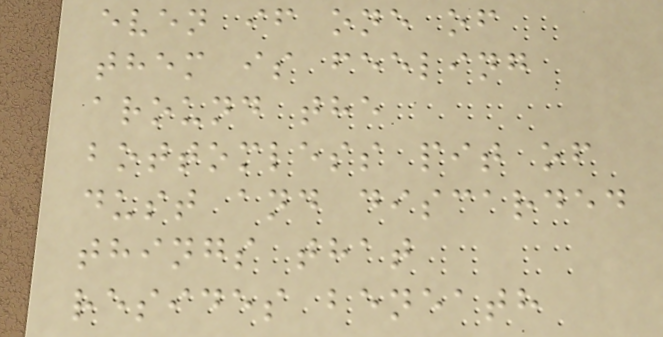even if one of
them is feeling
around the
bottomless pit of
dust and discarded
things that
resides beneath
